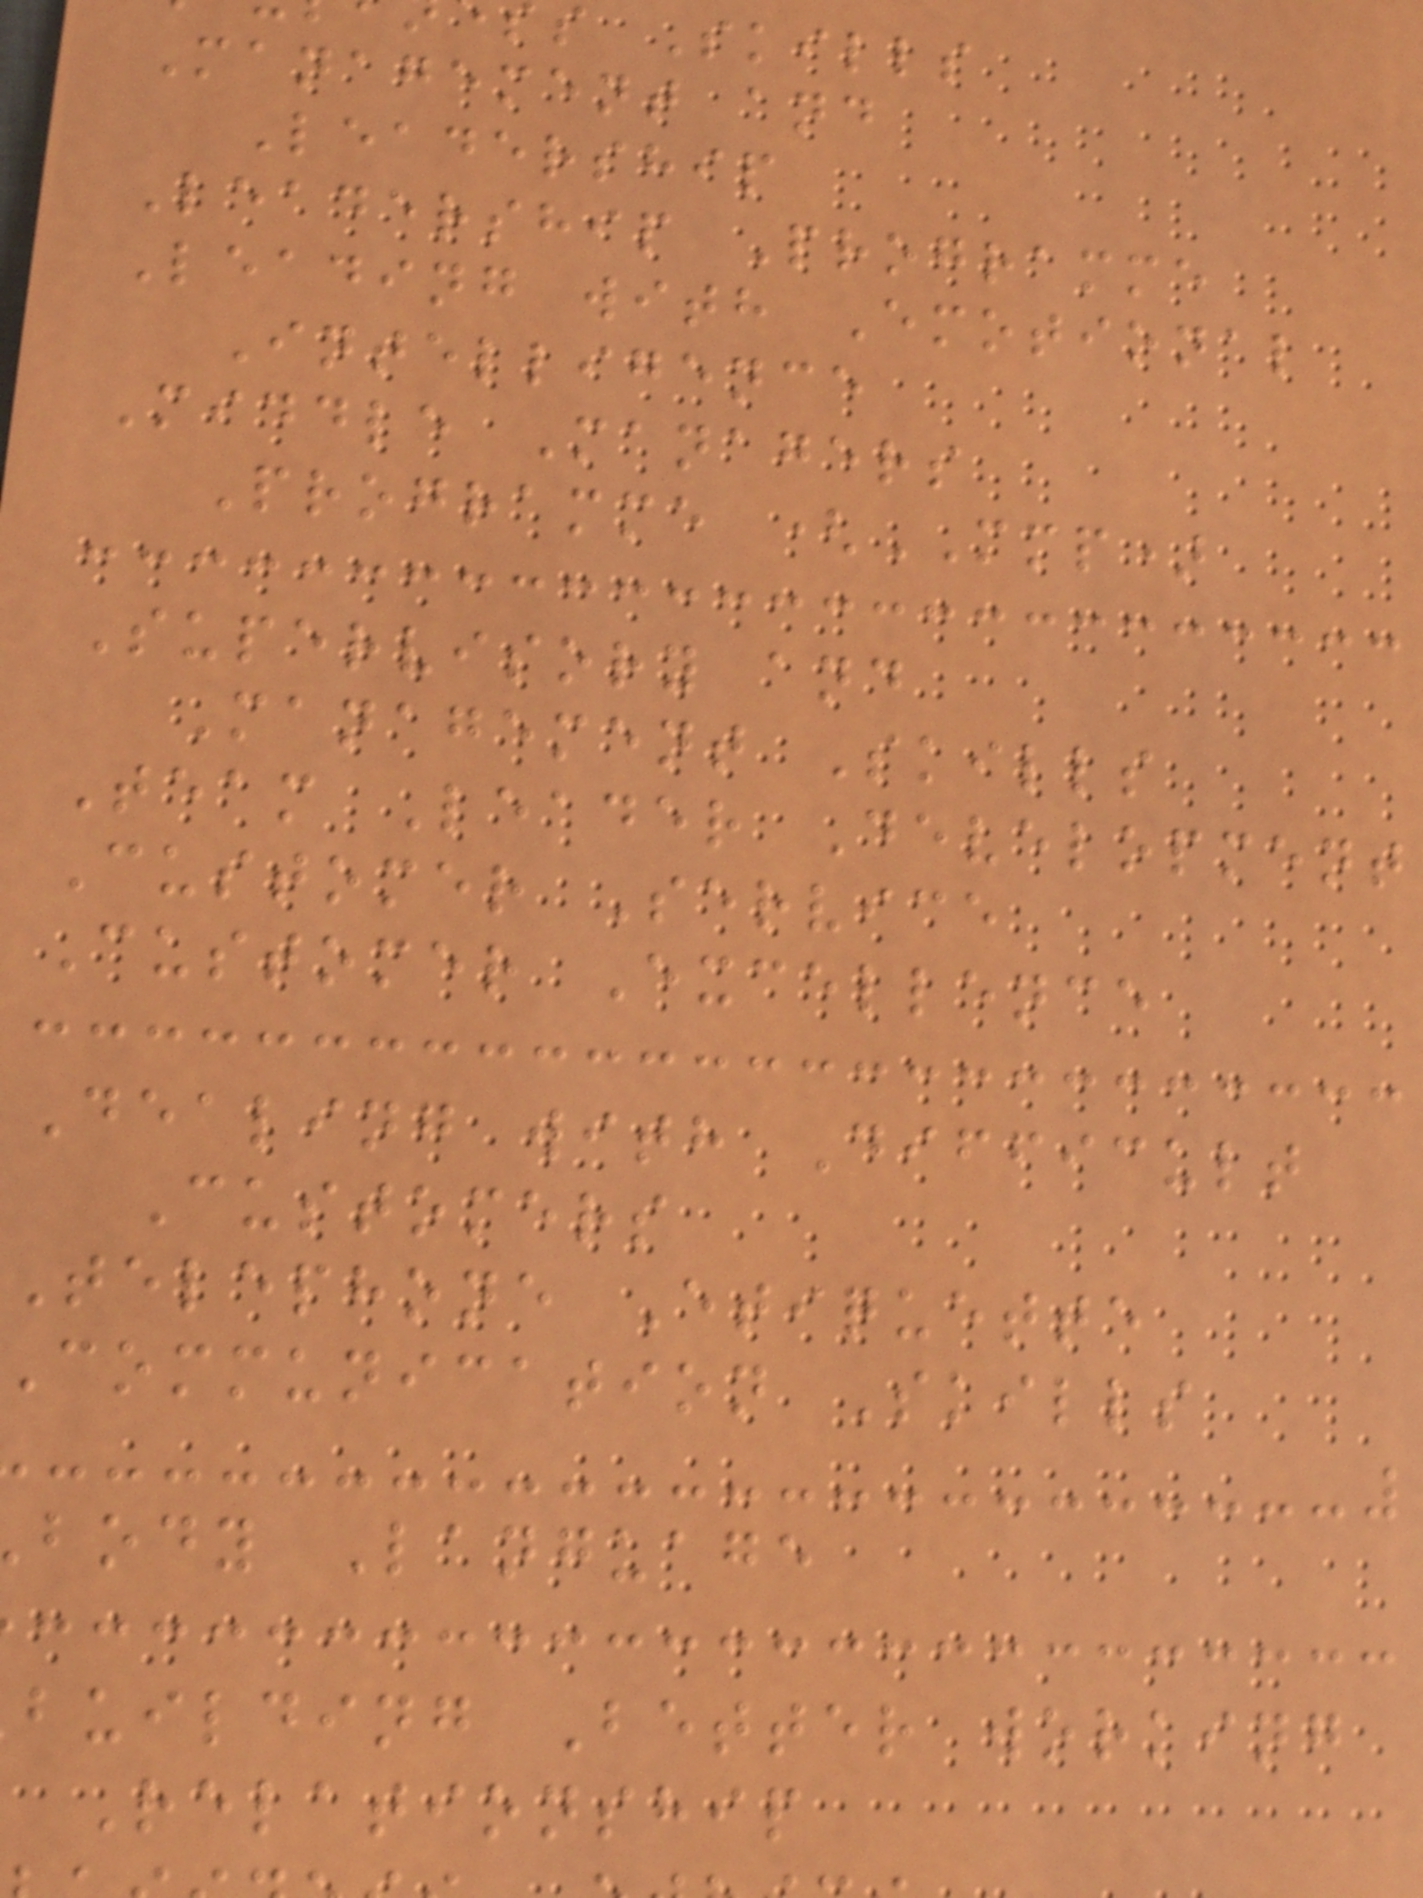s Skills
Management and
Leadership
Leadership Programme
Leading with Emotional
Intelligence
Middle Managers
Programme (MMP)
Supervisory and
Management Skills
Team Leader Development
Customer Service
Customer Excellence
Dealing with Difficult
Customers
Telephone Etiquette
communication Skills
body Language
building Better working
Relationship
